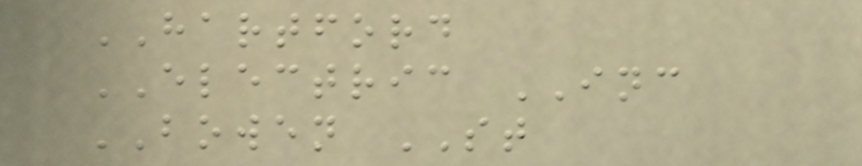HARTFORD
ELECTRIC INC
BOWEN ST
